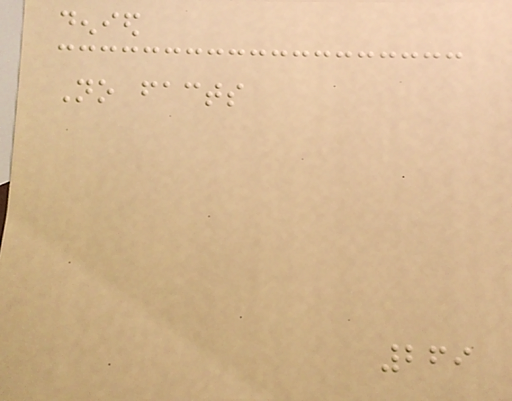denied
No facts
269
